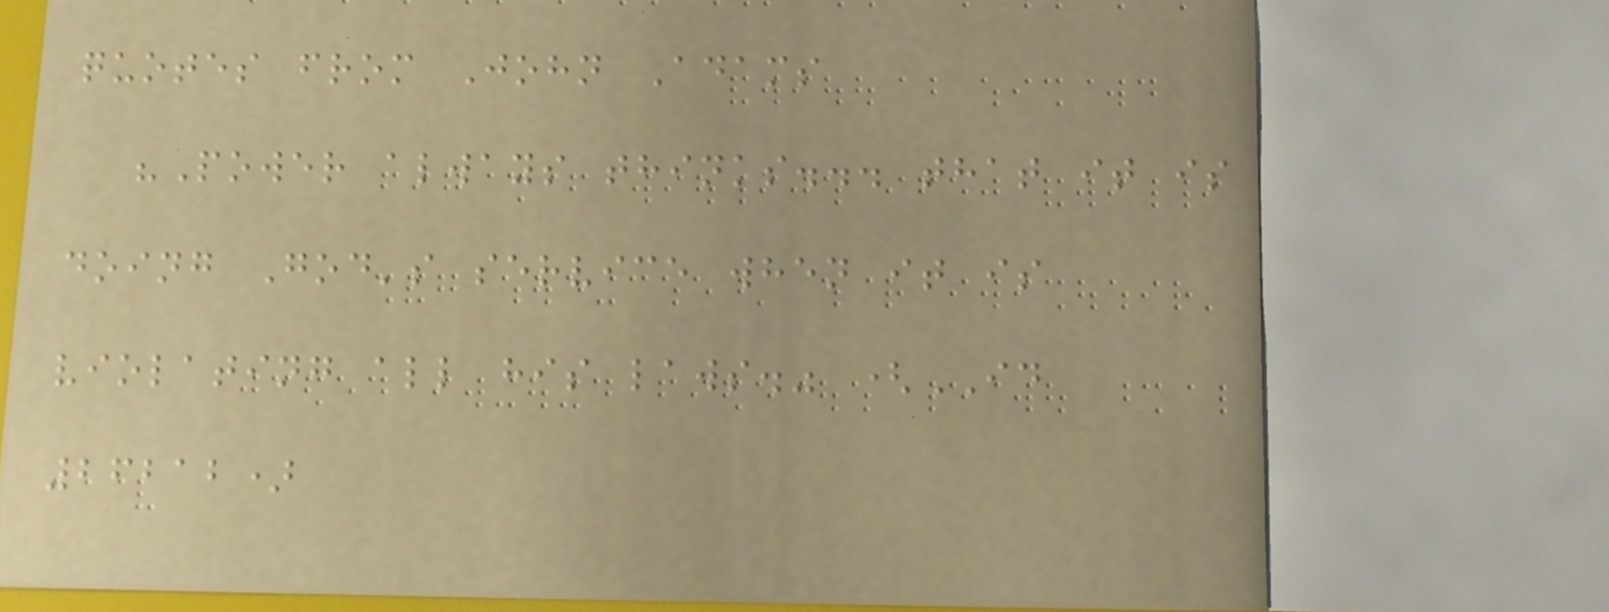quotes from John Adams
"Power always thinks... that it is
doing God's service when it is
violating all his laws." (ID
26212)
